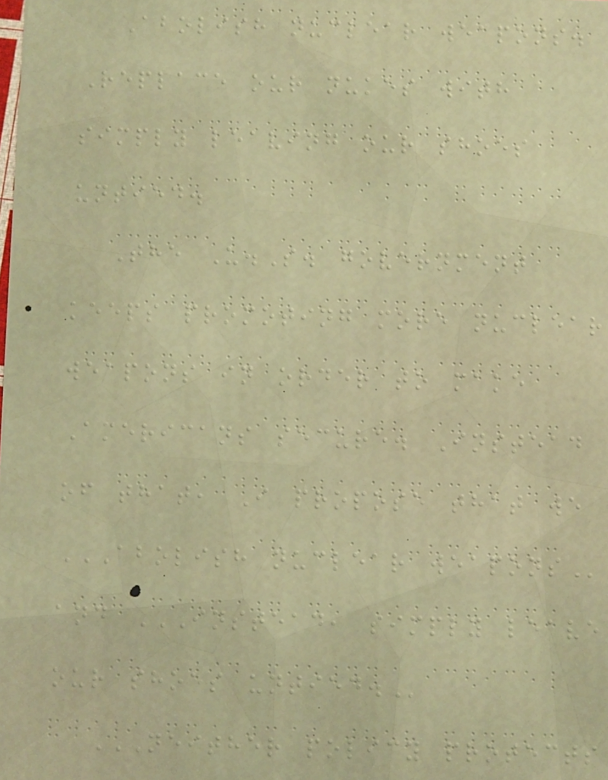Abolish nuclear weapons.
Replace our nukes with
simply leaving our shoes
untied.
The U.S. government
keeps promoting more nuclear
weapons in order to make
Americans secure. Instead
of that, I propose that we
ABOLISH NUCLEAR WEAPONS
and INSTEAD, SIMPLY LEAVE
OUR SHOES UNTIED.
NEITHER POLICY PROTECTS
